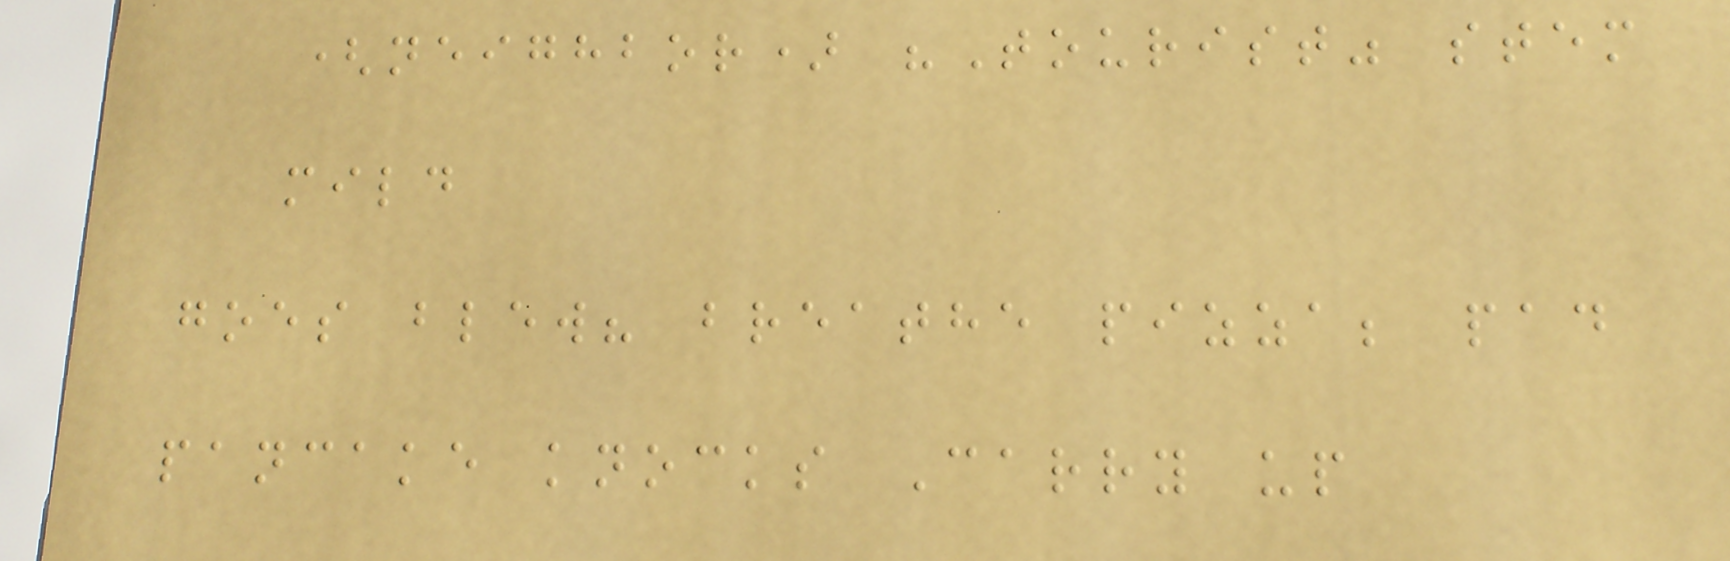(neighbor) "Tourist" stem
mild
goes blew? breathe pizza; pad
pancake knocks Carry up
